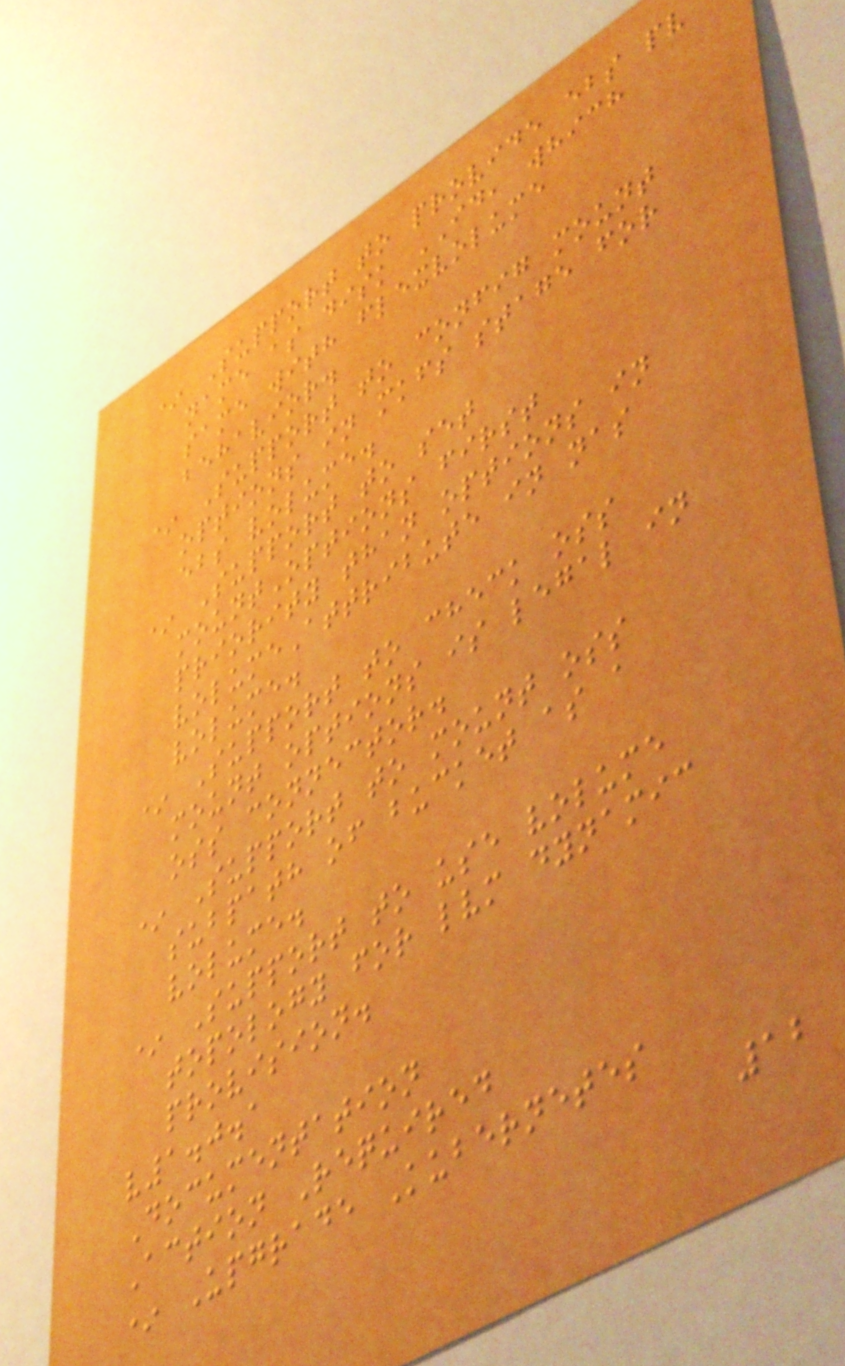* Support to provide ebs pv
name as disk ID, which
same with flexvolume
behavior.
* Support to config mount
options in mkfs stage for
ebs volume.
* Support to set
mountOptions first
priority than options in
volumeAttribute in nas
volume.
* Support to check oss
mount options is legal in
oss connector.
* Support to mount oss
subpath of bucket as a
volume.
* Support to use volume
topology for lvm dynamic
provision.
v1.0.1
Documentation
Action Required
* Upgrade Kubernetes
12
